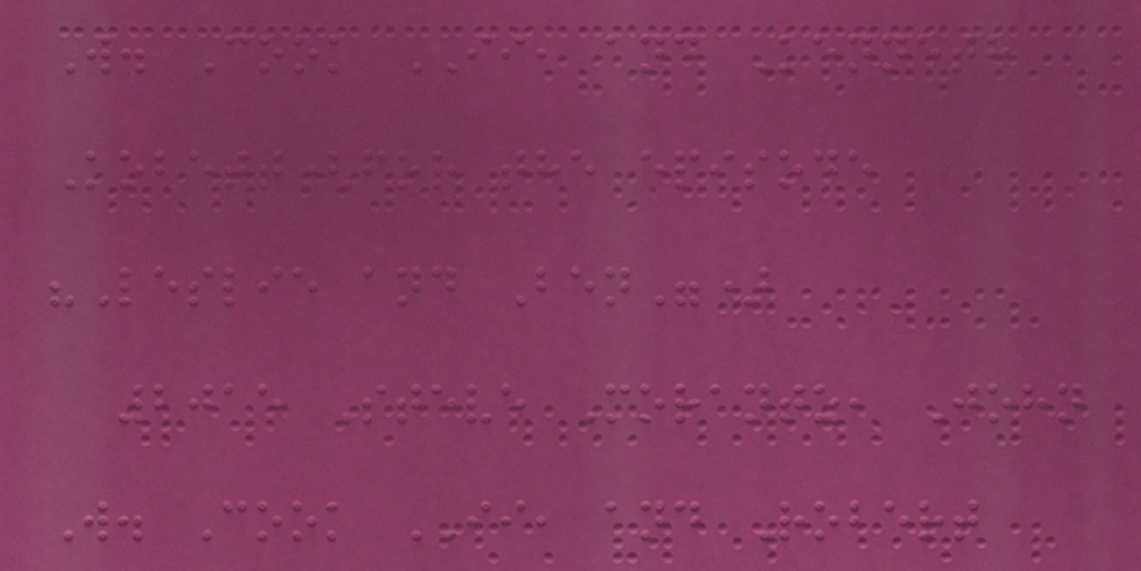W. Cook II, and Kenneth
Kobett(for the episode
"Leslie and Ben")
2015 Steve Morantz, John
W. Cook II, and Robert
